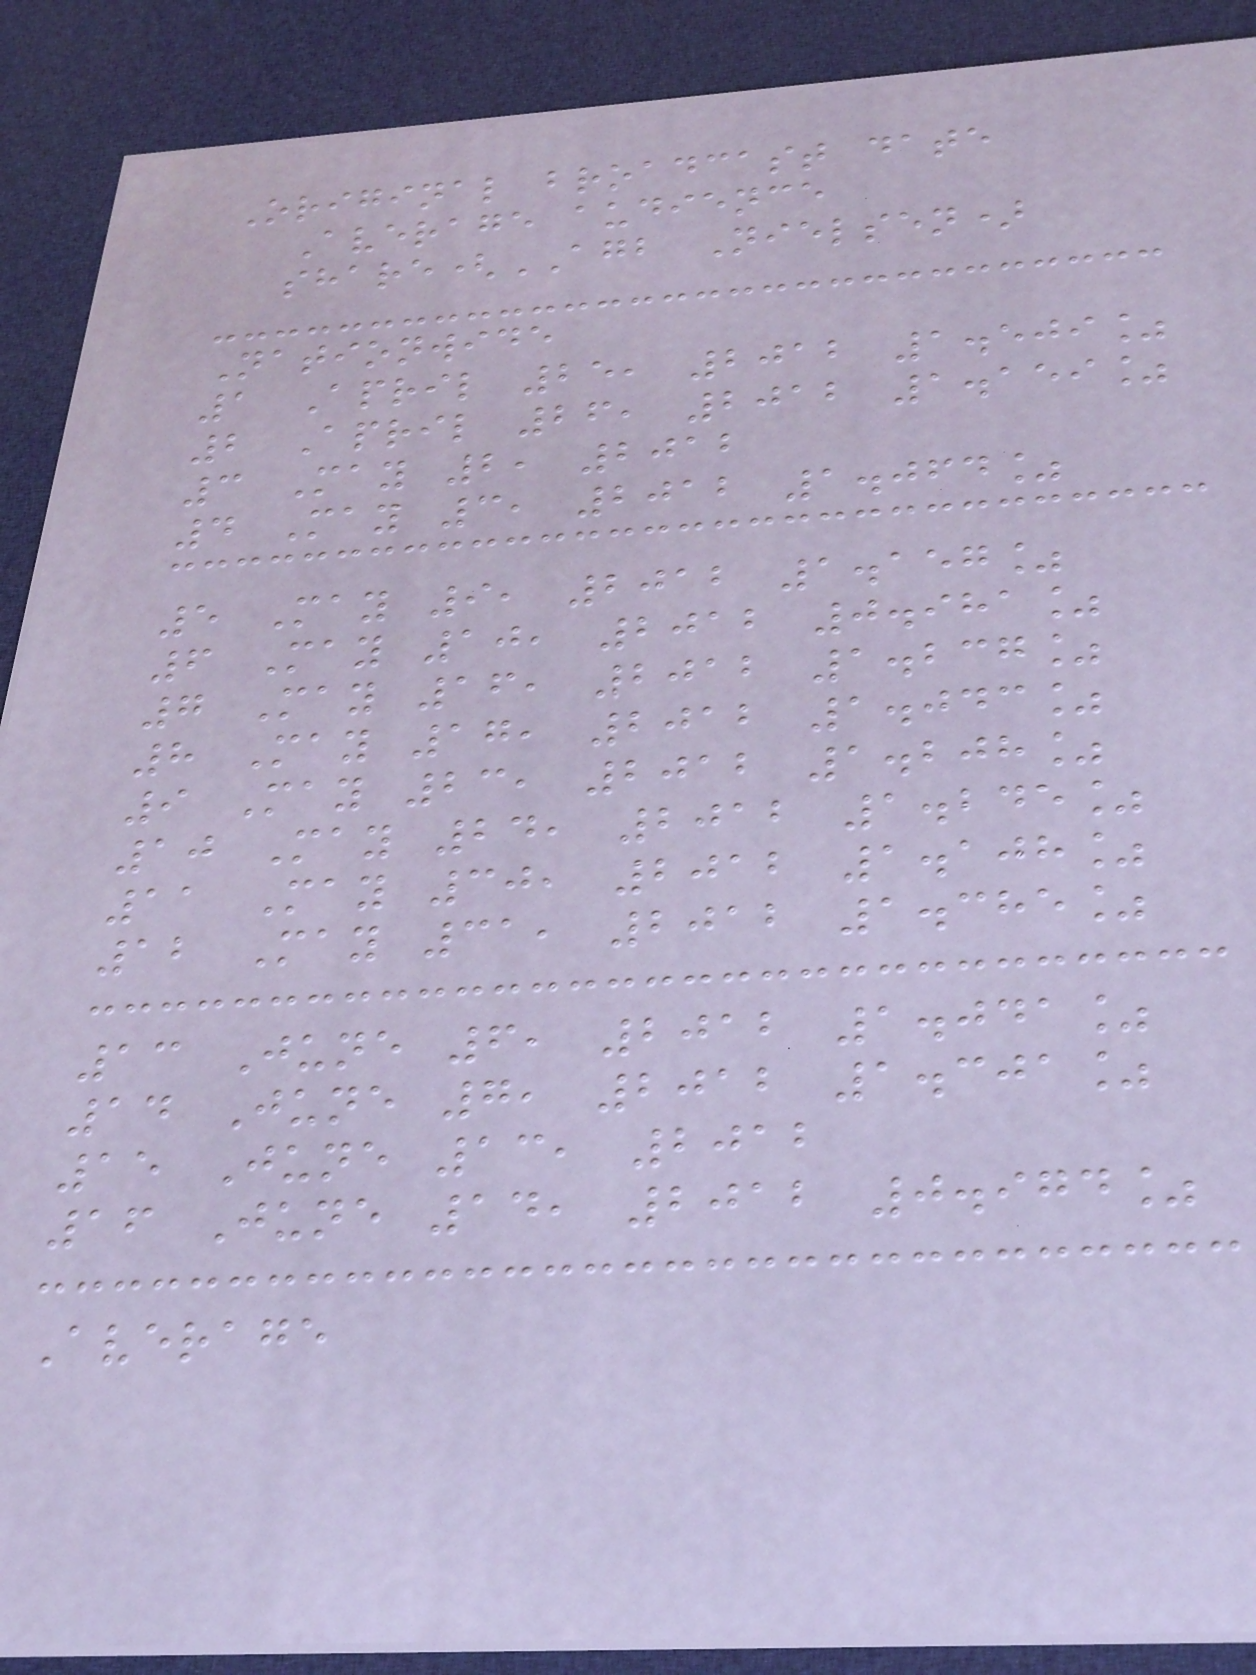Original broadcast date
Average audience
share(AGB Nielsen)
Nationwide
1 April 25, 2012 1.509%
2 April 26, 2012 1.159%
3 May 2, 2012
4 May 3, 2012 1.064%
5 May 9, 2012 1.157%
6 May 10, 2012 0.981%
7 May 16, 2012 1.237%
8 May 17, 2012 1.043%
9 May 23, 2012 1.208%
10 May 24, 2012 1.245%
11 May 30, 2012 1.108%
12 May 31, 2012 1.385%
13 June 6, 2012 1.041%
14 June 7, 2012 1.301%
15 June 13, 2012
16 June 14, 2012 0.974%
Average
